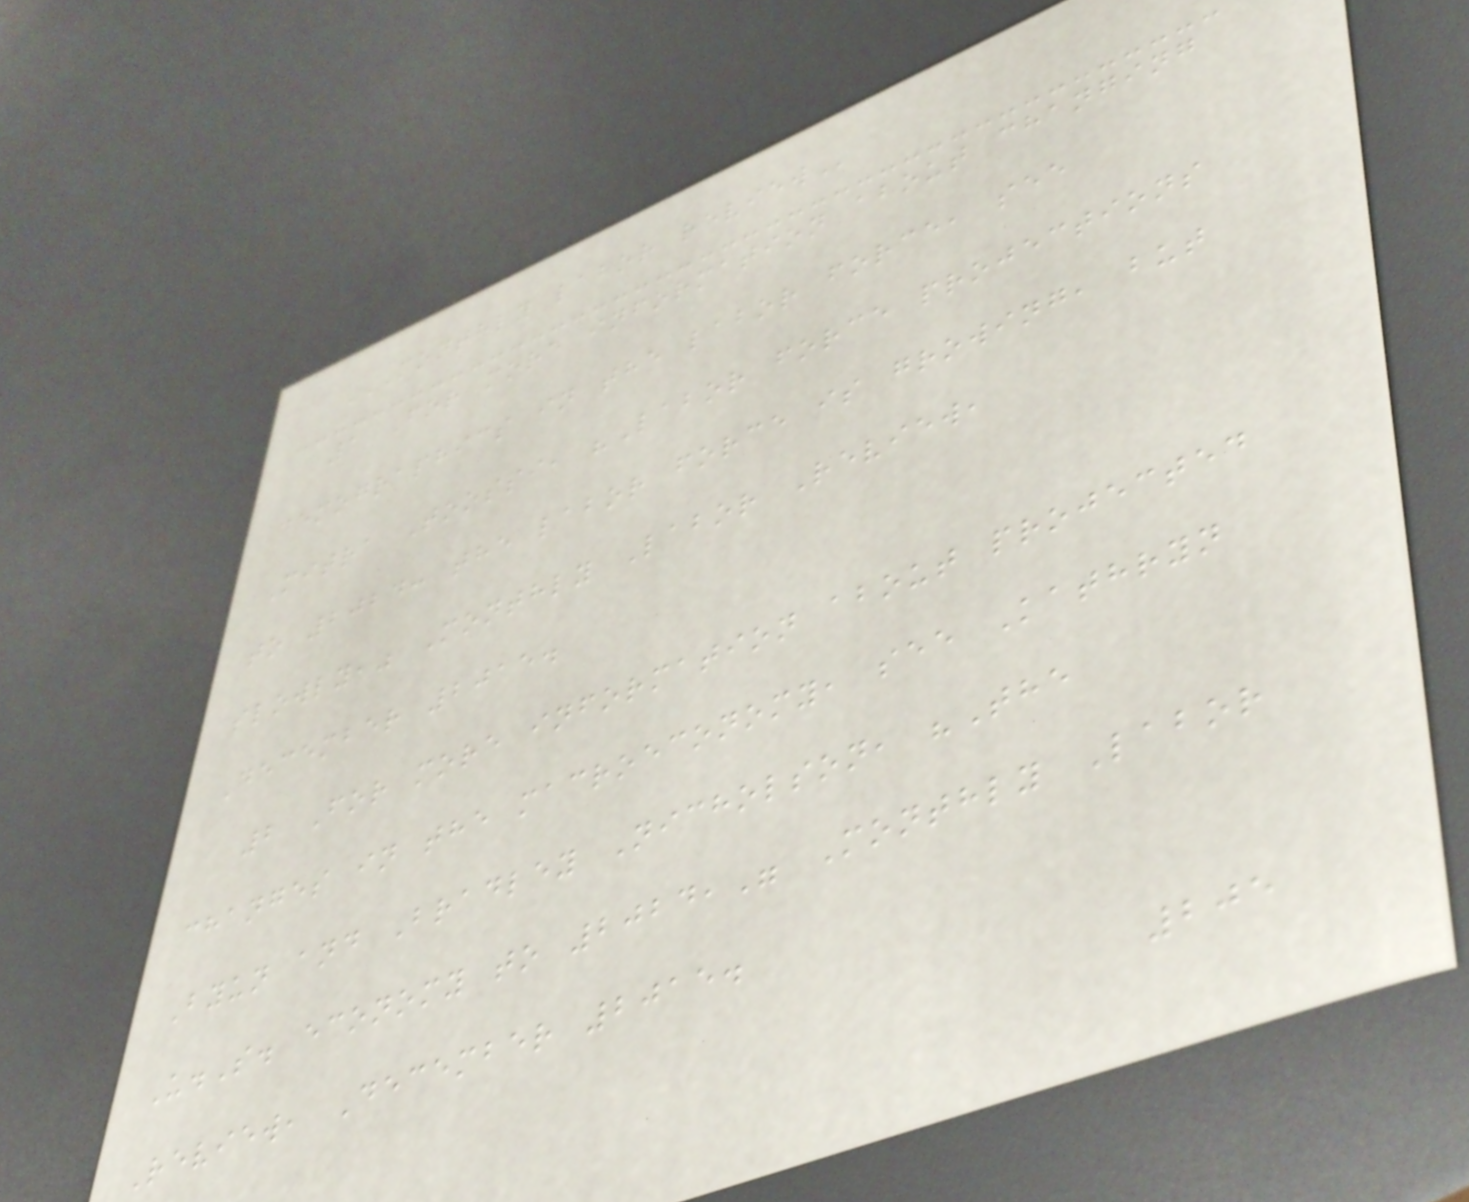MONTHLY LABOR REVIEW
1 For more information about changing
demographics in the labor force, see
Mitra Toossi, "Labor force projections
to 2024: the labor force is growing, but
slowly," Monthly Labor Review,
December 2015.
2 For more information about projected
changes in the macroeconomy, see Kathryn
Byun and Bradley Nicholson, "The
U.S. economy to 2024," Monthly Labor
Review, December 2015.
205
